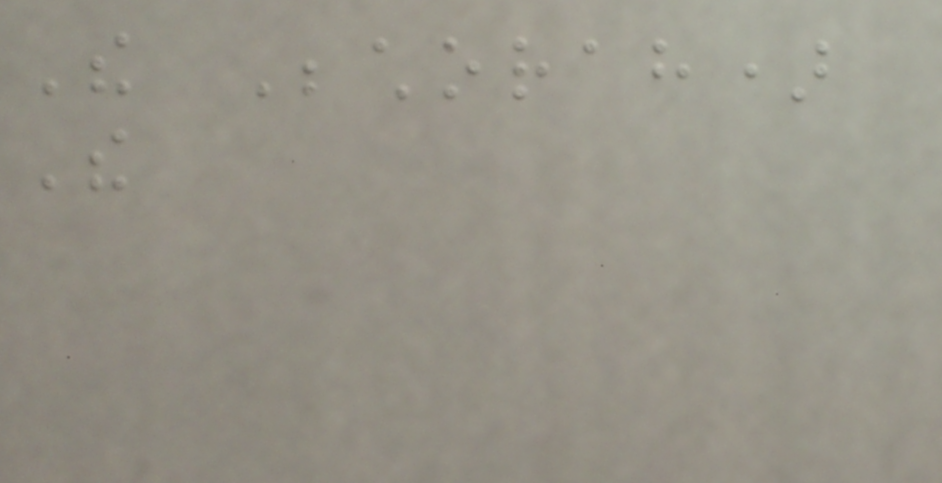The Bechorah)
The
